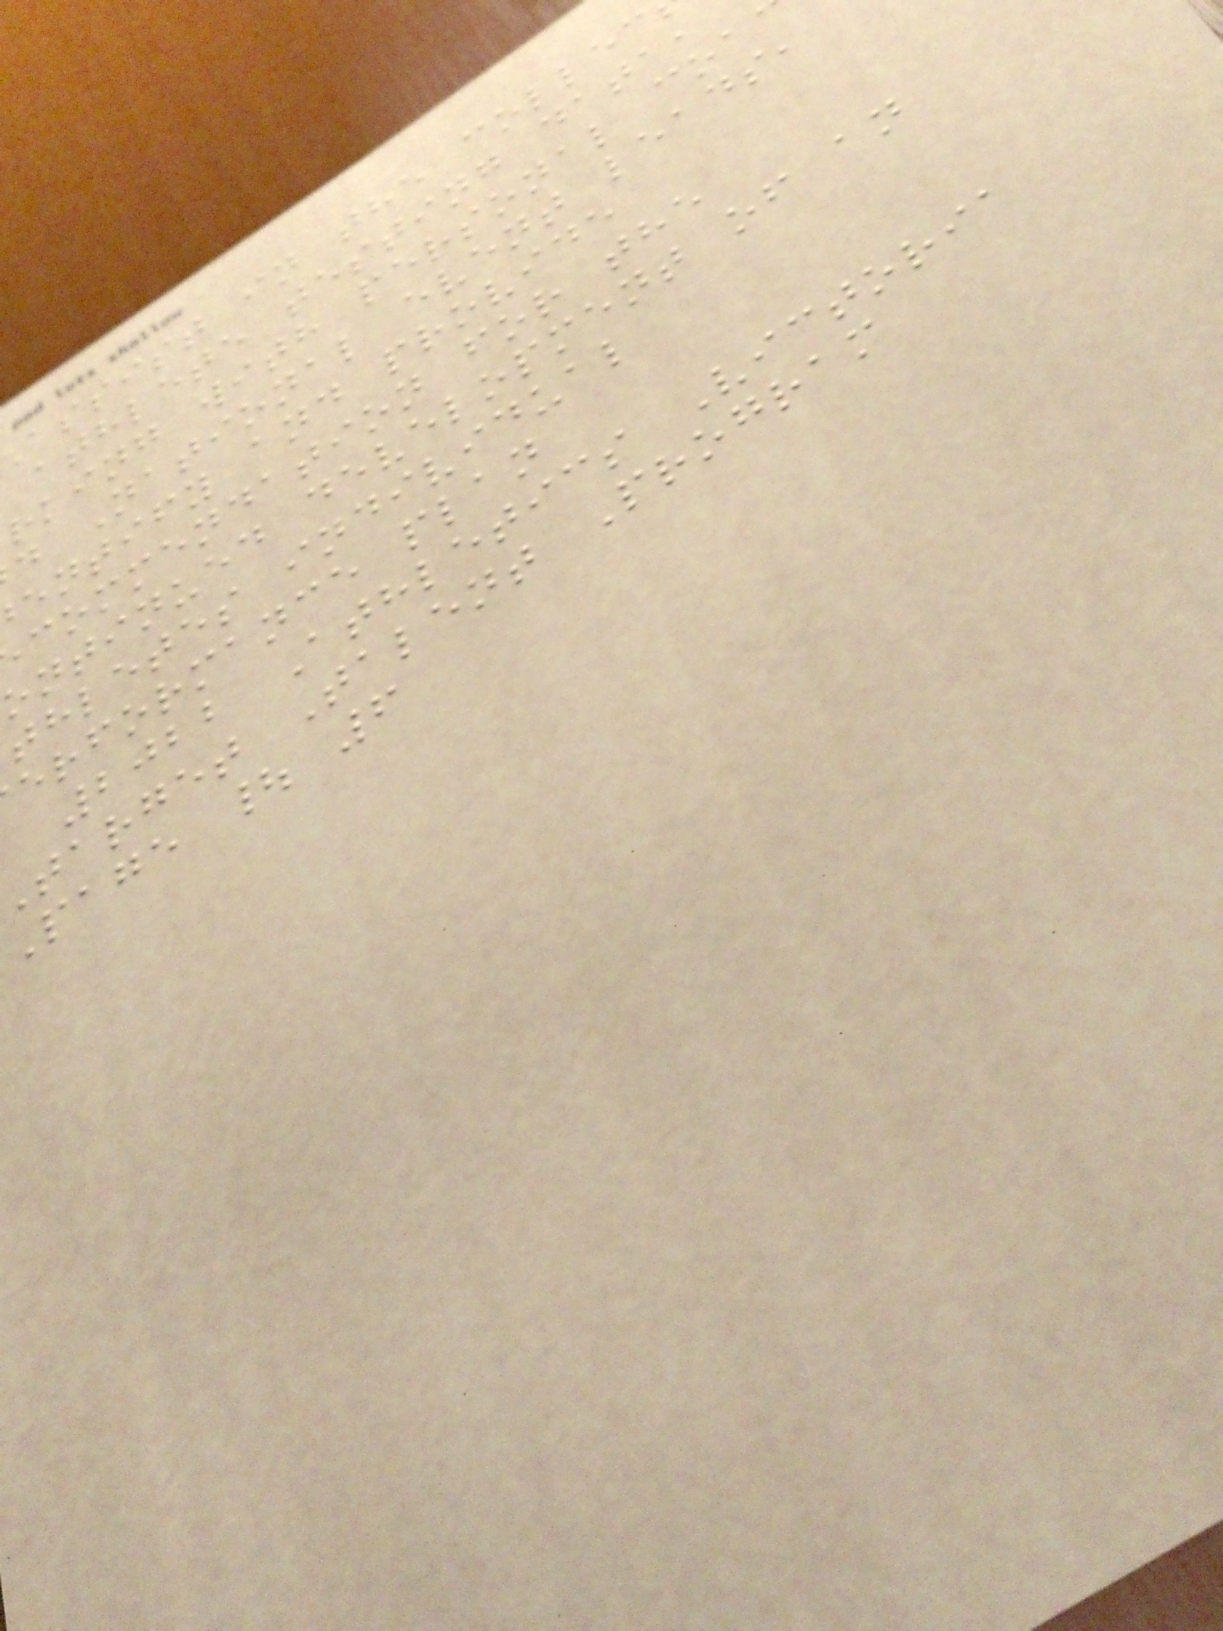assist in the collec
athlete testing data,
rking with personal coa
d National event leads,
entify and provide
commendation for the
ontinued development of an
thletes individual
erformance plan
2022 Athletics Victoria
target Talent Program
Page | 6
